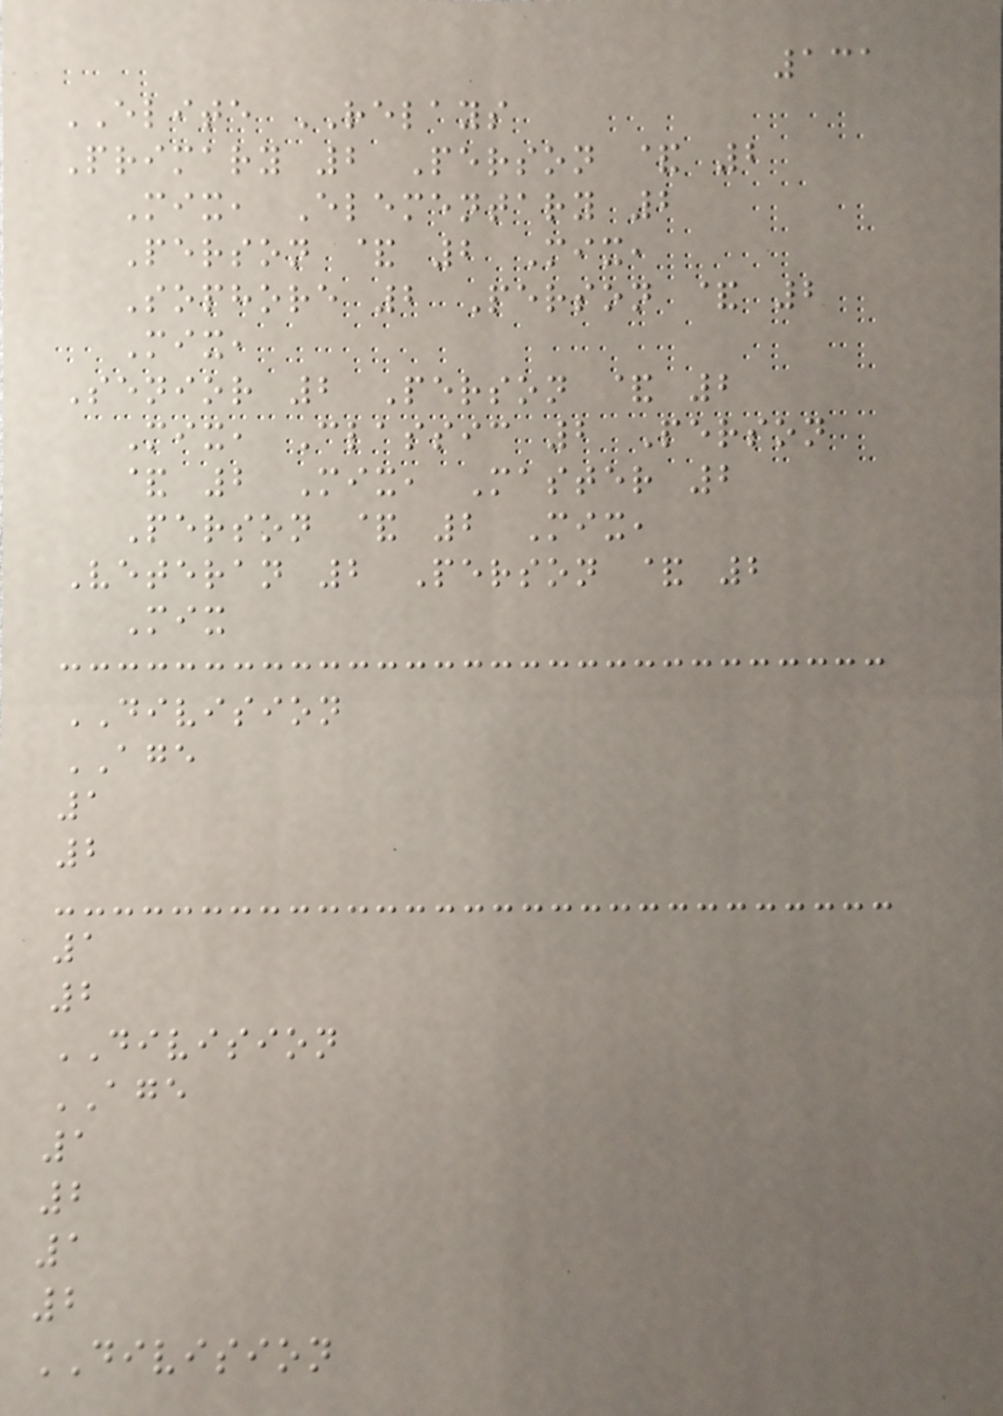131
ELITE RELAYS
Primary 2 Person & 2
Mix, Elementary 2
Person & 2 Mix,
Sophore 2 Person & 2
Mix,
Senior 2 Person & 2
Mix, Classic 2 Person
& 2 Mix, Master 2
Person & 2 Mix,
Veteran 2 Person & 2
Mix
DIVISION
AGE
1
2
1
2
DIVISION
AGE
1
2
1
2
DIVISION
